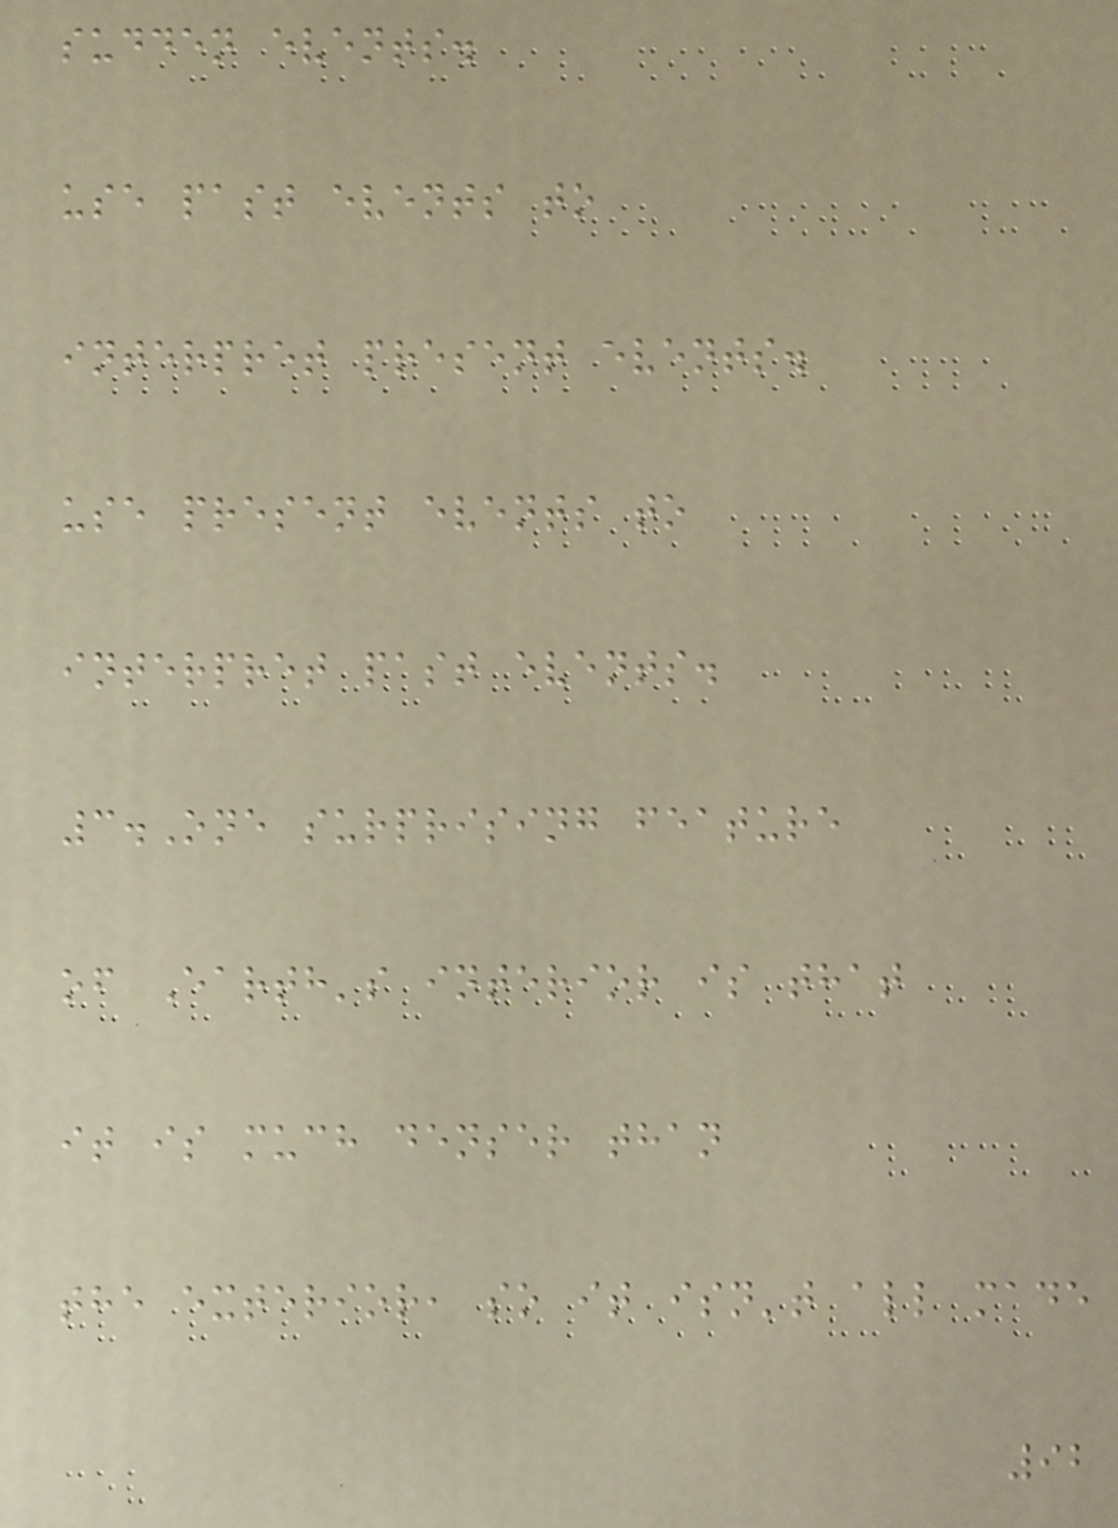sudden events.
use past events to
interpret present events.
use present events to
interpret past events.
3.One surprising feature
of Earth's interior is that
it is much denser than
the exterior, so it isn't all made
92
